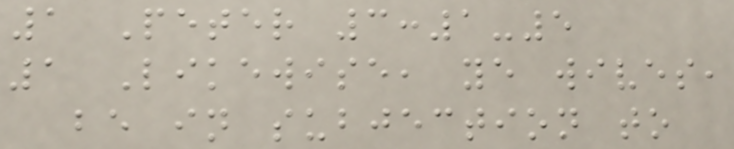1 Peter 3:1-5
1 Likewise, ye wives,
be in subjection to
